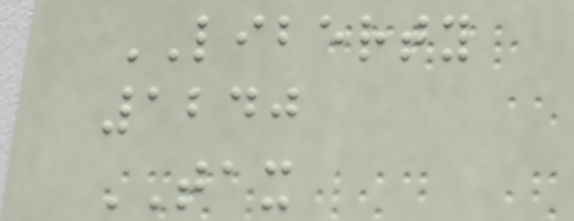LIBERTY
1240
TAX
